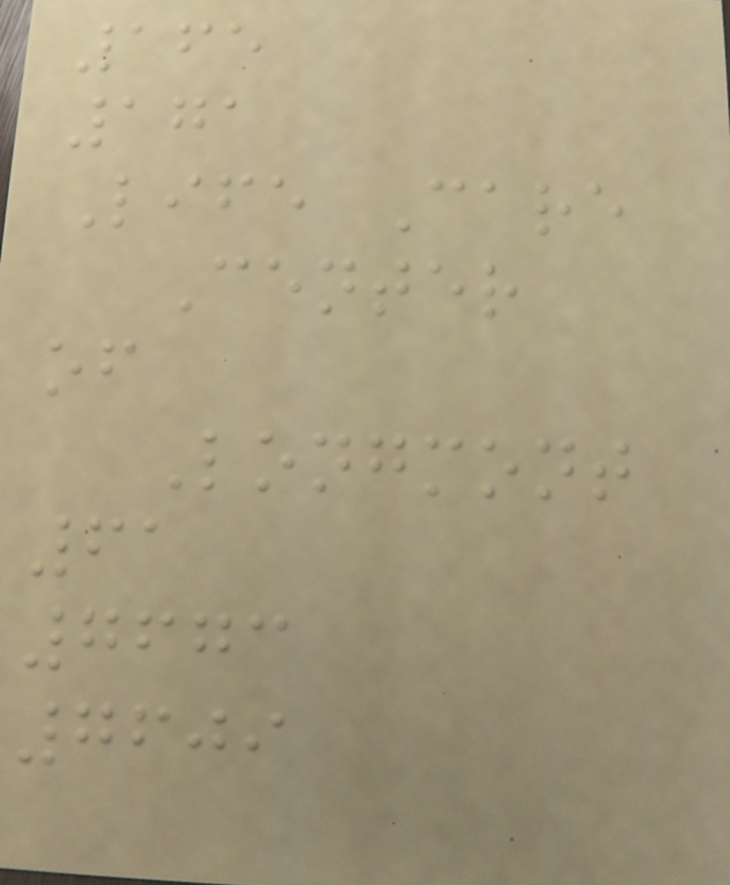165
171
Life Care
Center
of
Longmont
61
7673
7609
